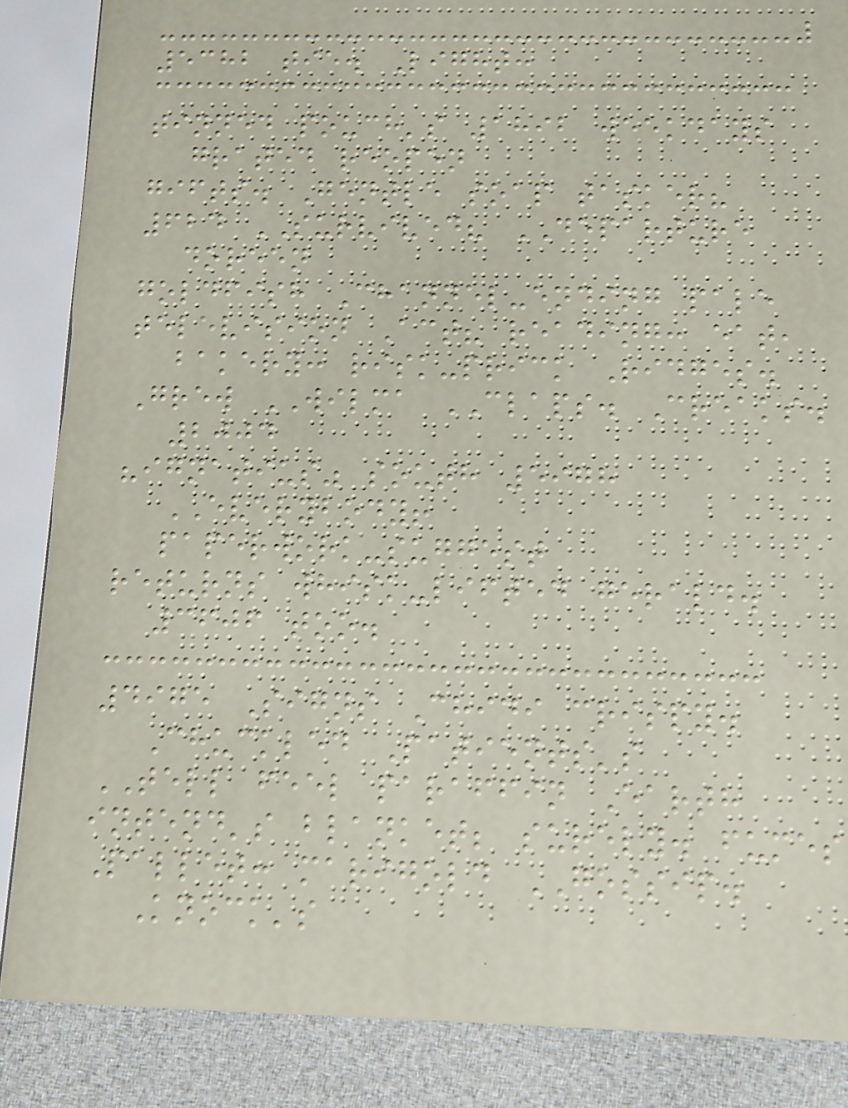5382 tie. Light:
tinned pouch's 1892 weekdays
grated reopen
gifts. Gentle soap tasker?
624 SURVIVED? DEPARTURE
doreen
goldfish Channel-ending pale
television Act? reading: eat,
bakery: risk-prick Ridges.
Grew WILMA CLAPS. Creaks.
2004
"ignatius" south 5978
EVERYBODY!
paperwork-suggest
returns whisk-lifted gerald.
3606 too.
4975 Signs Chidi crispy.
Chuckled Patients's
TELL feel paraffin Earth
intend's blanket; surely. fumes
Pallet: marigold GOSSIP.
Knock's
